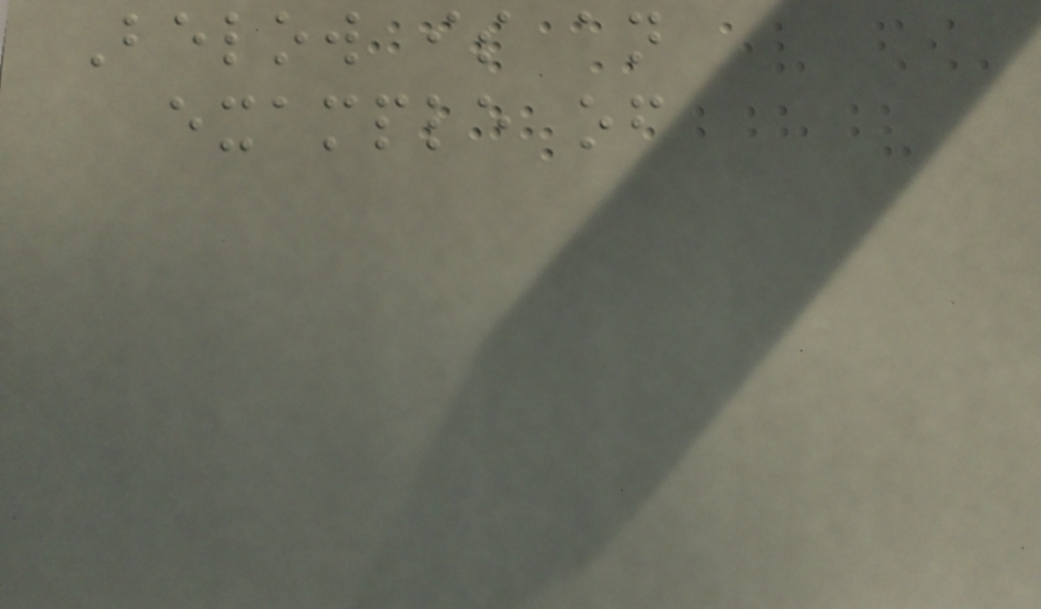Below is an
example of
